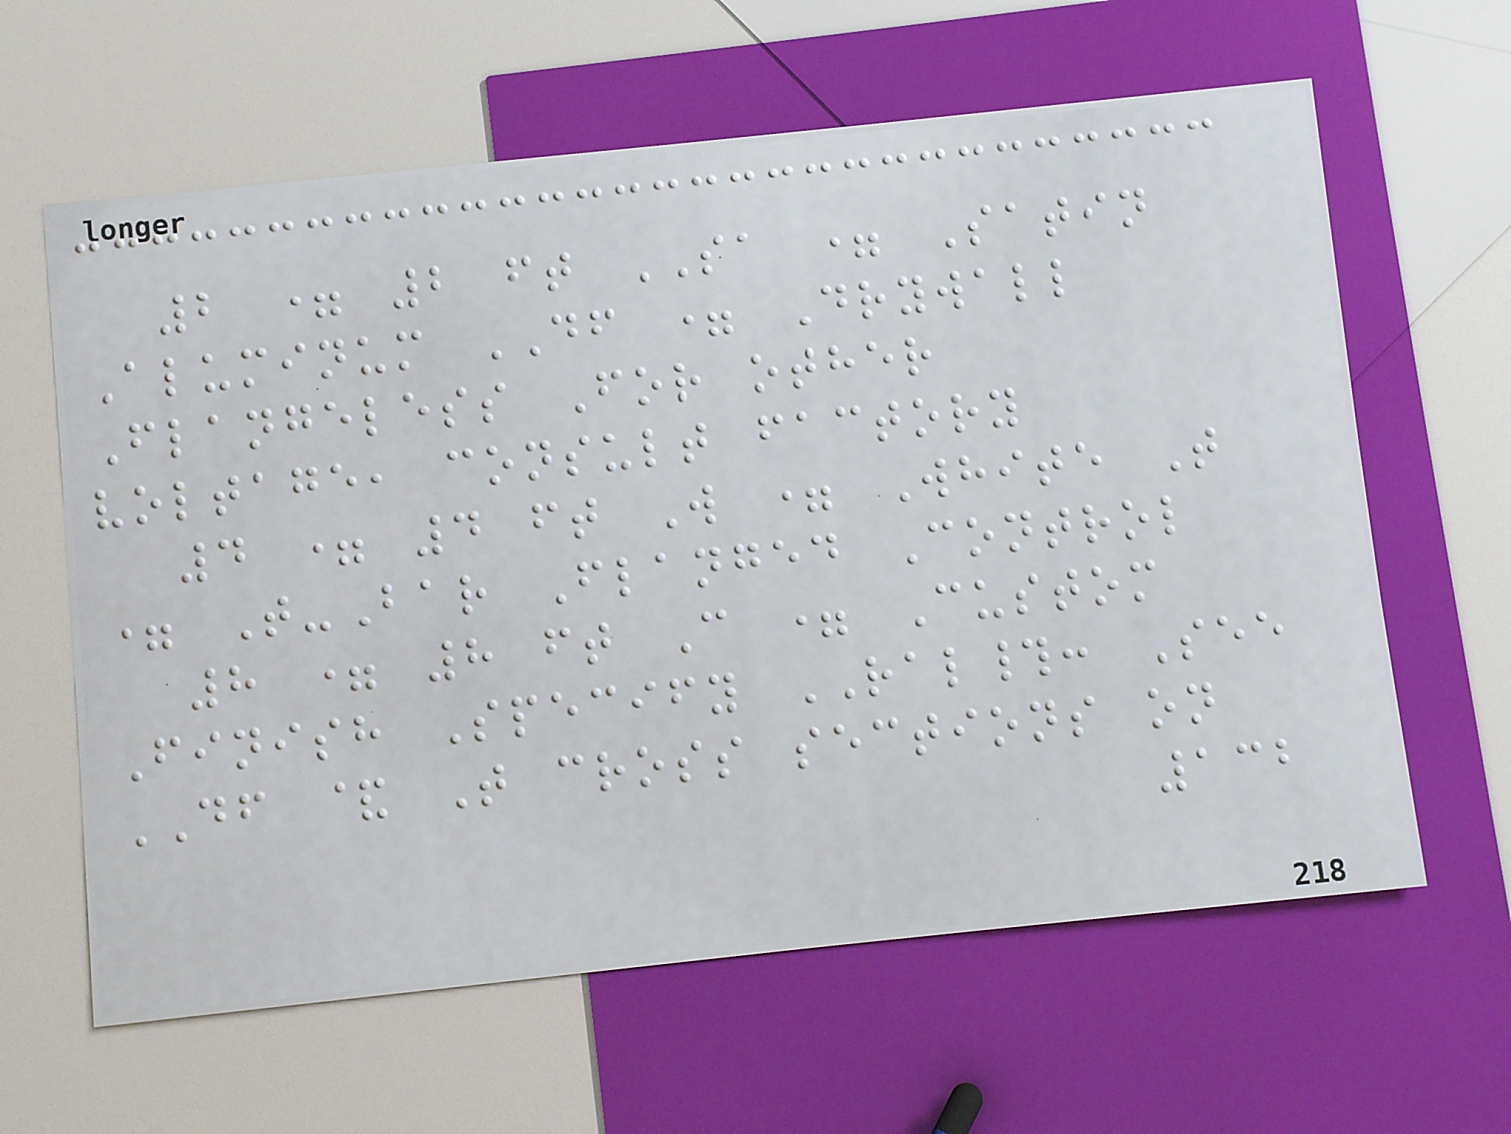2 = 2 ft SA = Satin
Aluminum DF = Drywall
Flangeless For other
voltage, consult factory
4 = 4 ft W = White T
= T-Bar Flanged Control
8 = 8 ft C = Custom
Finish Specify RAL#: See
DF & T cross sections on
132
